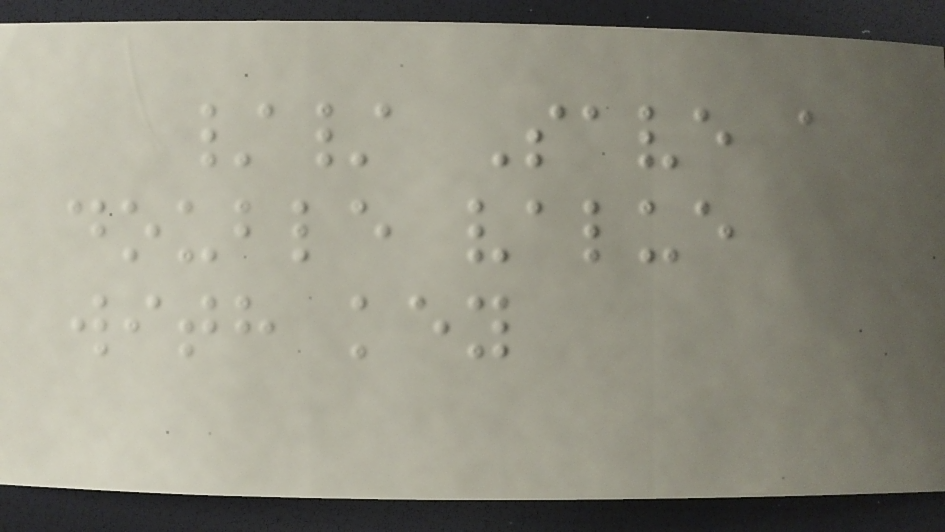// Save a
double value
with key
